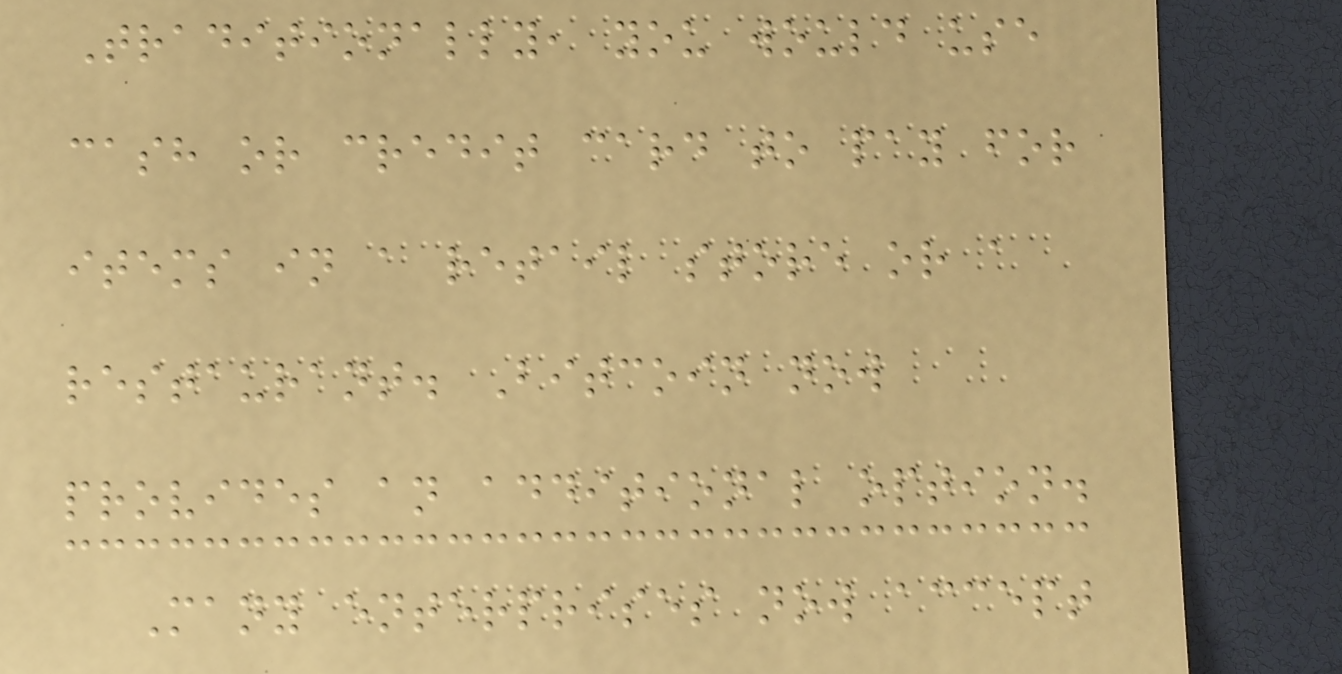Traditionally, you would use
cash or credit card to pay for
items in a retail store or a
restaurant. Bitcoin now
provides an additional option.
Many enterprises now accept
